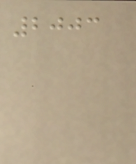2003
